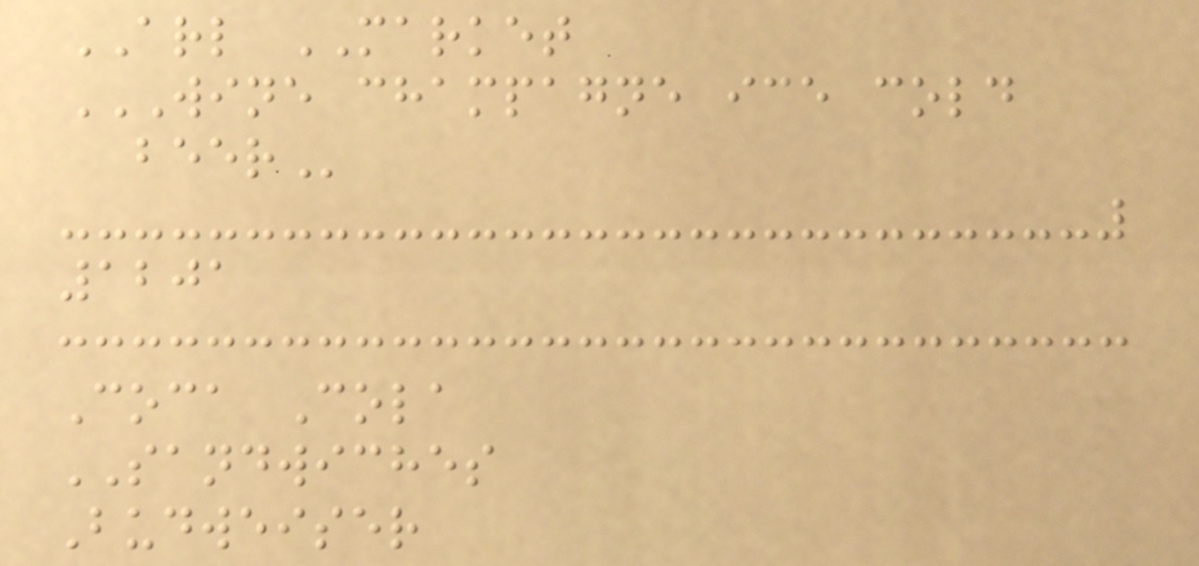ARL MARKET
WINE CHAMPAGNE ICE COLD
BEER
1201
Coca Cola
SANDWICHES
Budweiser
